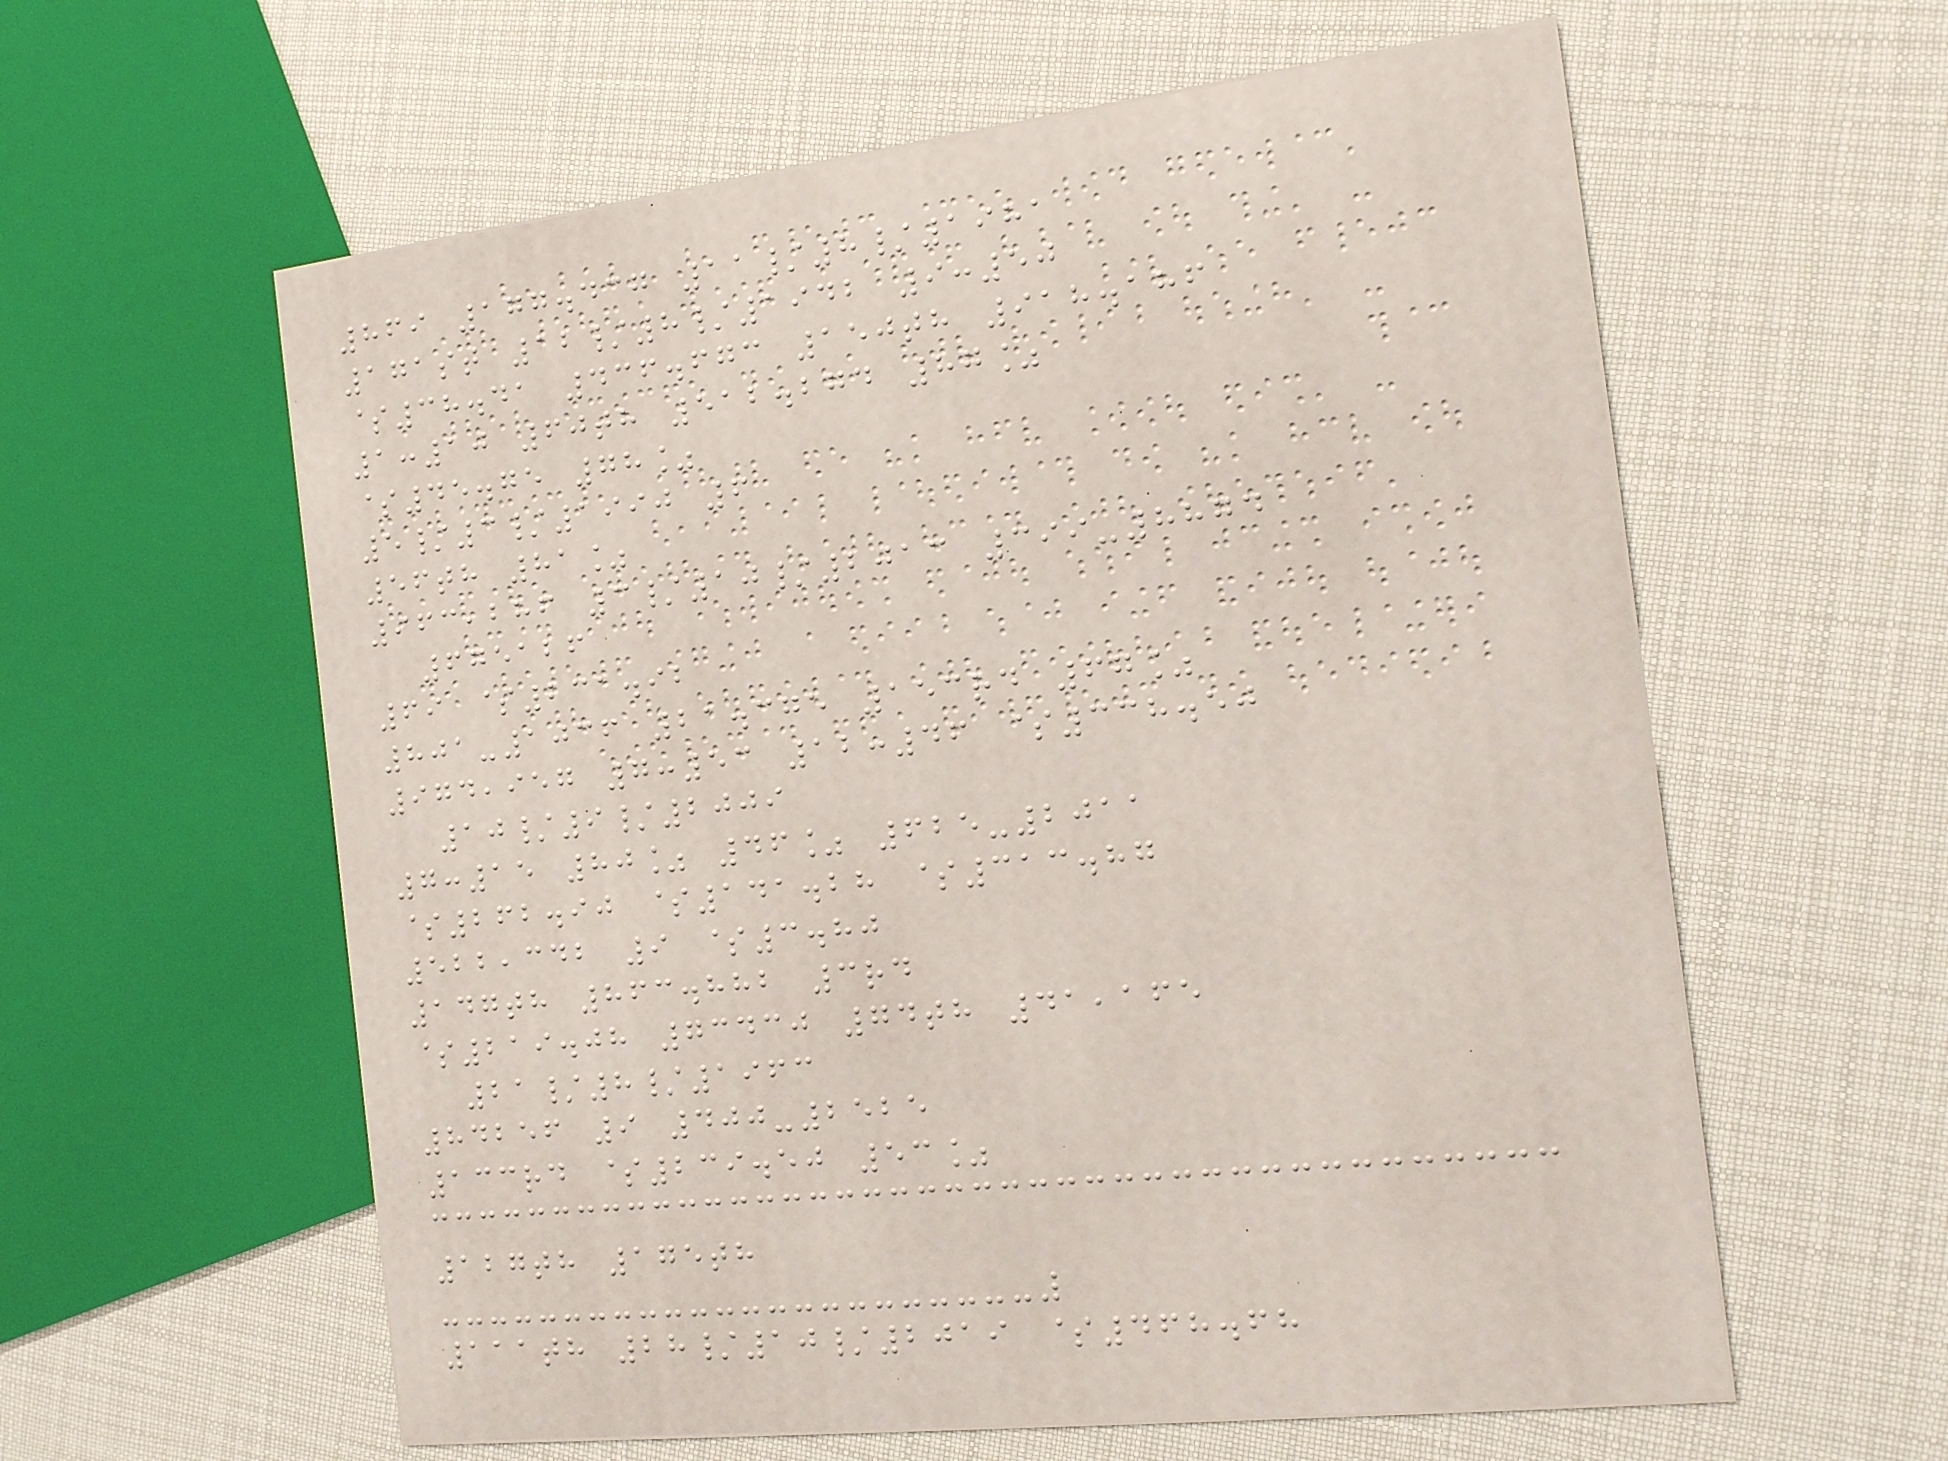869 177.437 11/8/1981
171st 12/8/1942 9:50
$38.41 436.673 150th 918.186
1:10 60th 512.274 87%
$45.75 78%
5/3/1990 6
56th 81%
963,286 3/10/2013 399-8874
675126
69 $231.92
801-1036 21.375 153rd 67%
974,957 7:53 12:46 $338.50
10/9/2009
7:15 80% 46% 625-2011
$262.90 $141.28 $313.87
522,342 9 $3.80
147th 863.882 3rd
$219.08 73430 74th 41,165
21/8/1963
84256 9 400-2525
133rd $239.50 53%
127th 175th
111th 28/10/2019 $468.68
